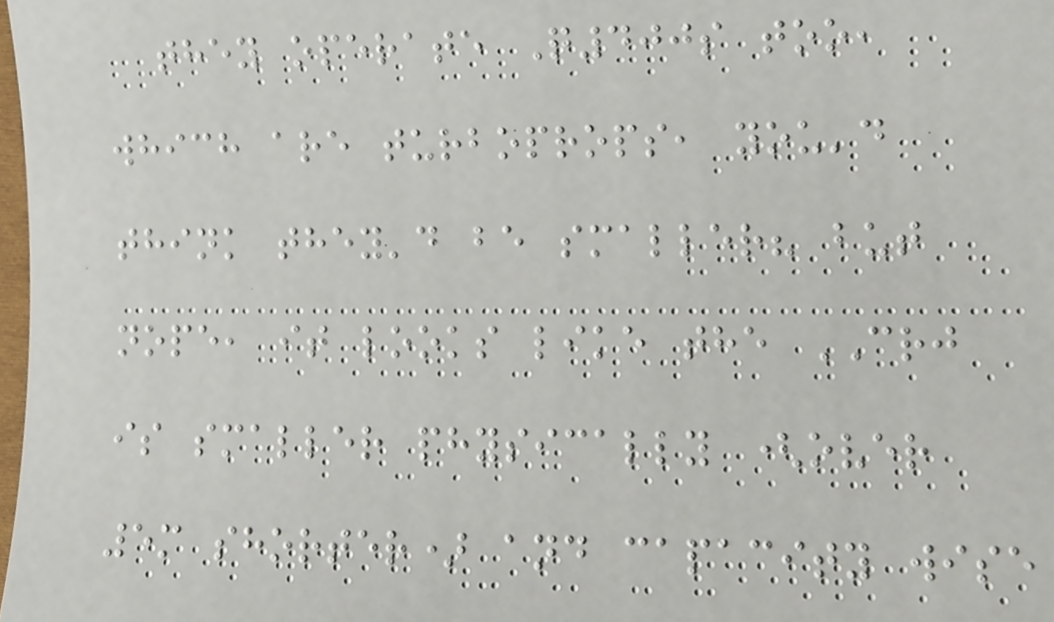they operate Q400s too,
which are turboprops, you'd
think they'd be smaller? but
nope, it looks like the CRJ
is smaller physically (over
5m shorter) and capacity wise
